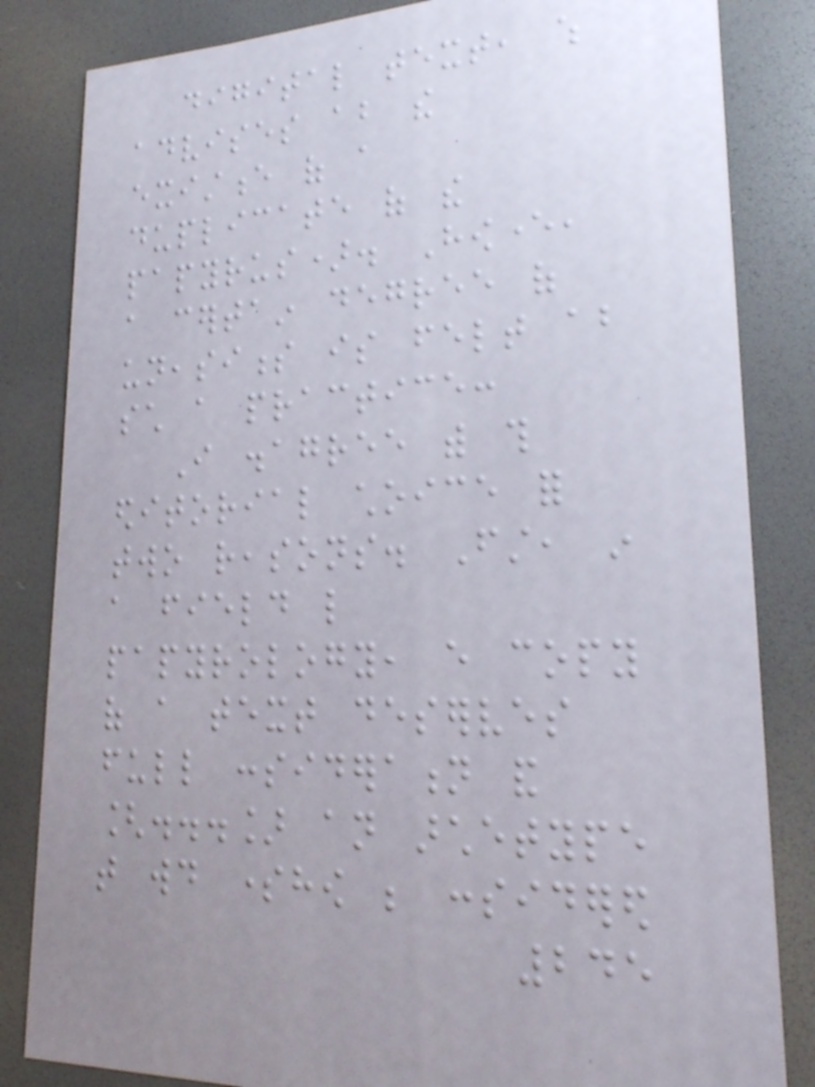digital text, which
advises about the
existence of a
duplicate of the
papyrus). However,
a certain degree of
uneasiness is felt about
such a practice:
I disagree with this
editorial choice for
two reasons. First, in
a field like
papyrology, every copy
of a text deserves
full consideration and
[...] an archetype
that would somehow be considered
245
